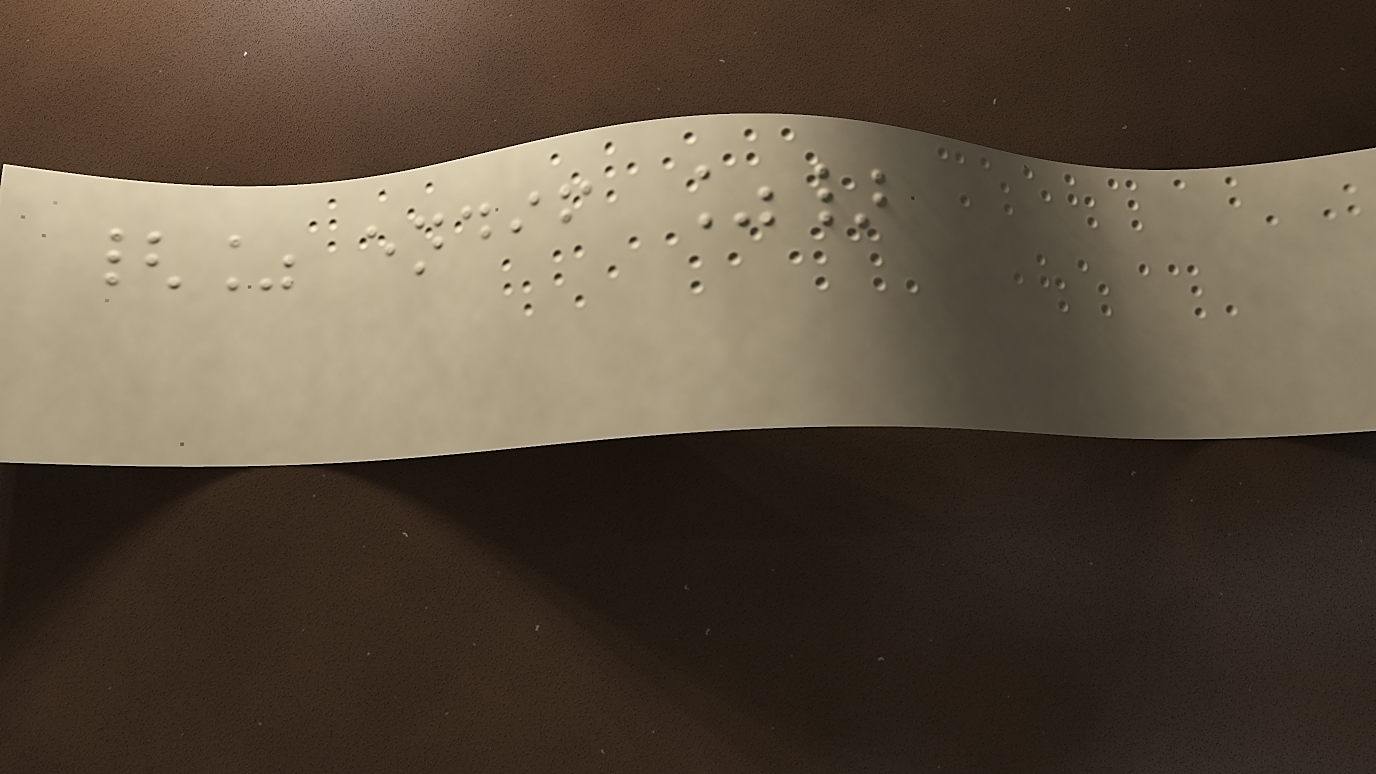{% endif %}
